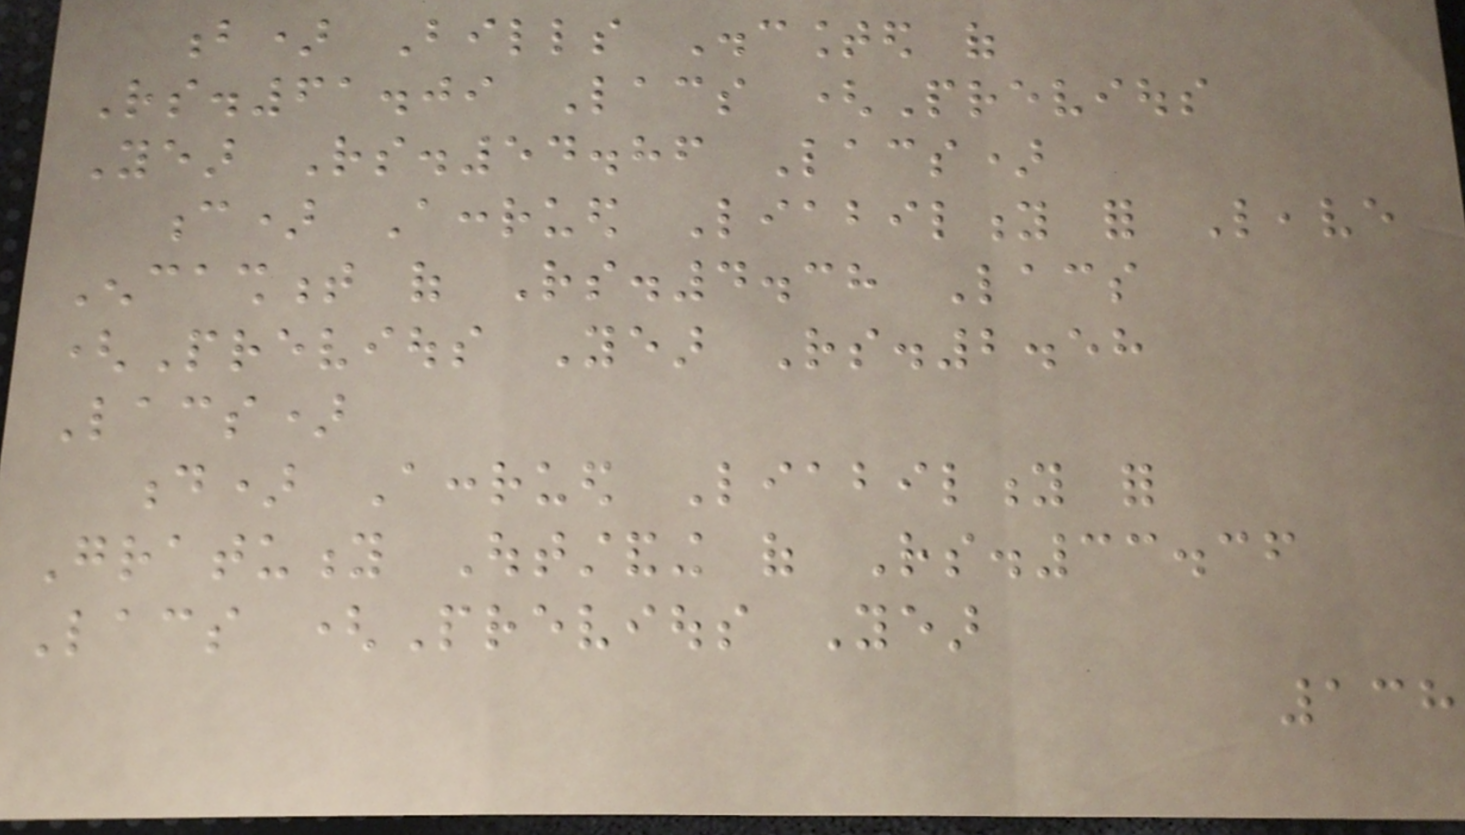b) Bills Discounted of
Rs.61.09 Lacs (Previous
Year Rs.54.86 Lacs)
c) Accrued Liability for Leave
Encashment of Rs.4.38 Lacs
(Previous Year Rs.2.58
Lacs)
d) Accrued Liability for
Gratuity Outstanding of Rs.33.36
Lacs (Previous Year
138
